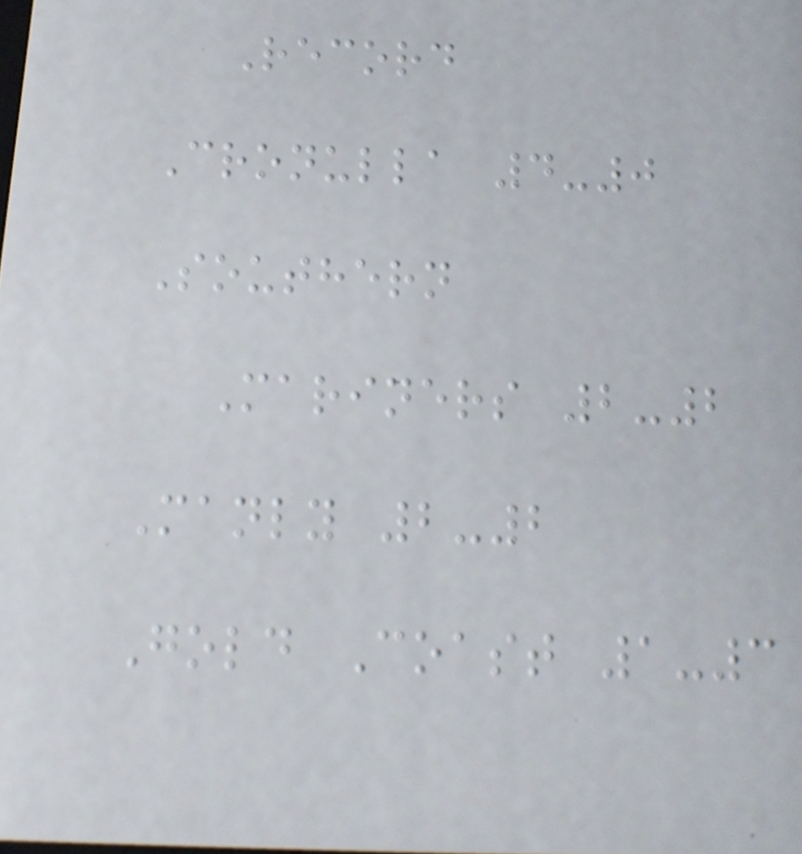Record
Cronulla 4-0
Southern
Mariners 2-2
Manly 2-2
Gold Coast 1-3
